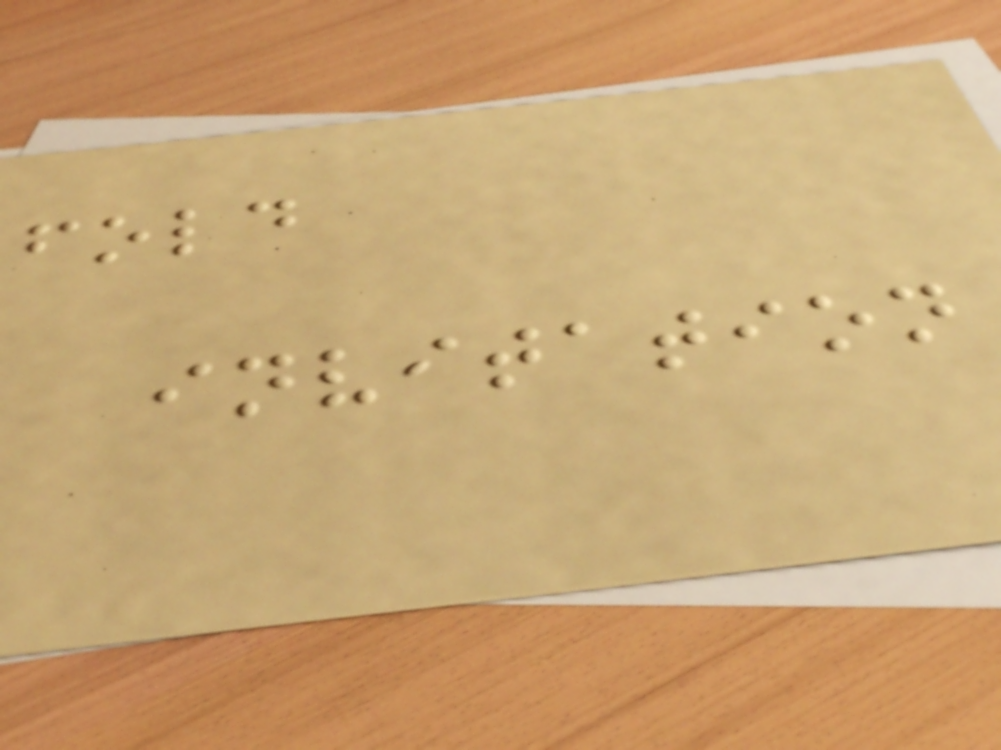fold
invitation
